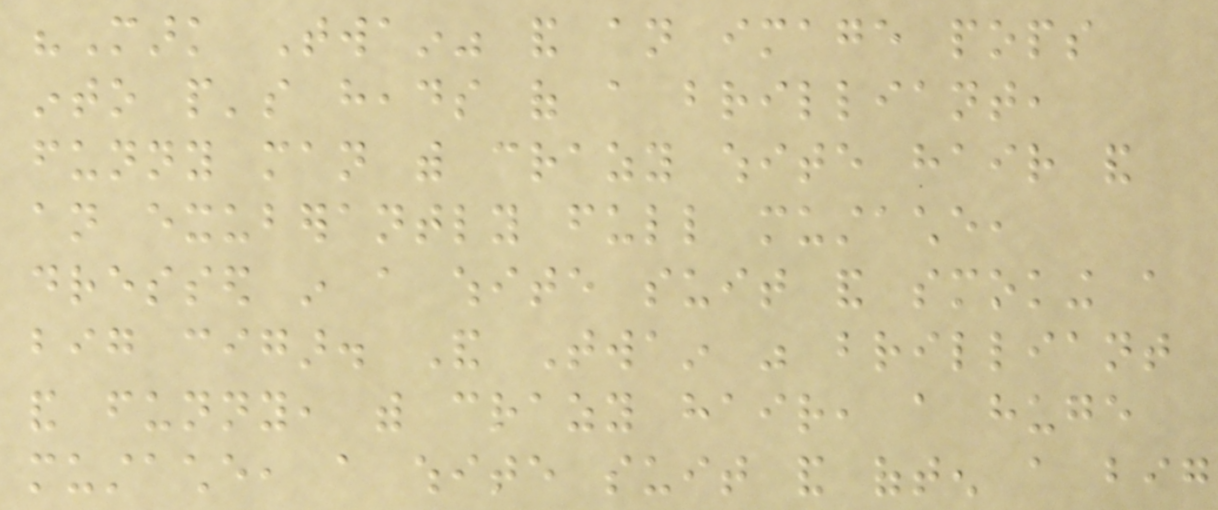"Mark Twain" and an image pops
into people's heads of a brilliant,
funny man with crazy white hair and
an exuberantly full mustache,
dressed in a white suit and smoking a
big cigar. And Twain was brilliant
and funny, with crazy hair, a huge
mustache, a white suit and often a big
